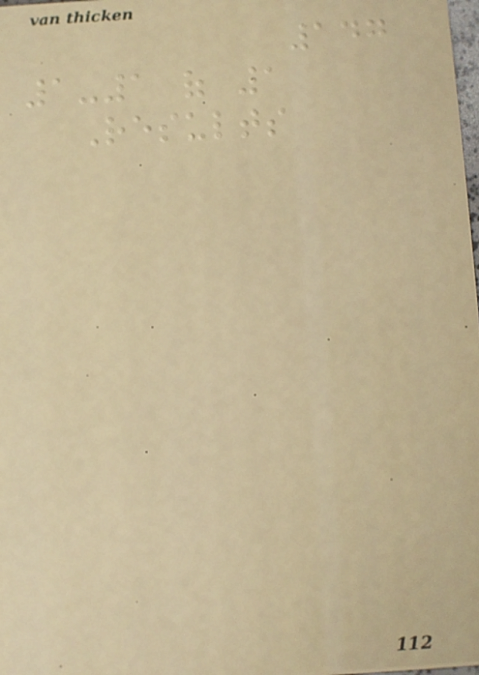147
1-1 of 1
Results
